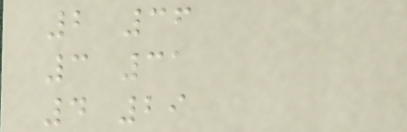2 36
3 31
4 29
